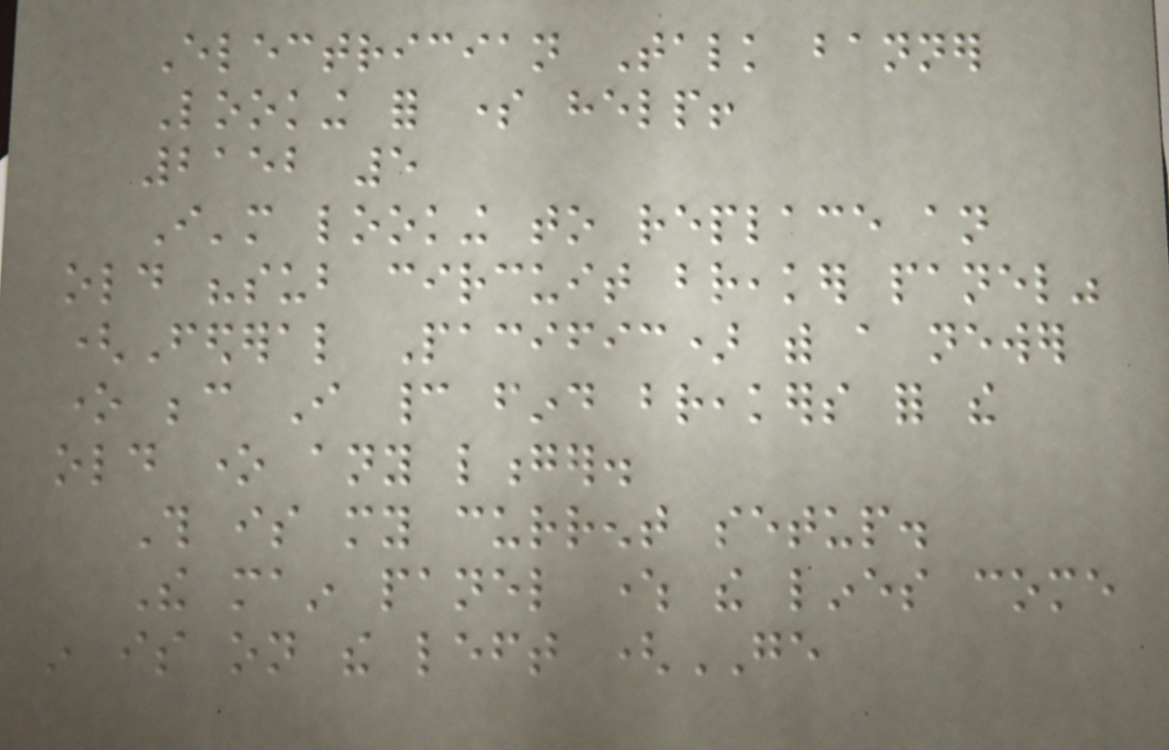Electrician Talk banner
Looking for some help!
2152 5
I'm looking to replace an
old "sub circuit breaker panel"
(Federal Pacific) with a newer
one because I cannot find breakers for the
old one any longer.
This is my current setup.
The main panel where the lines come
in is on the left (GE
